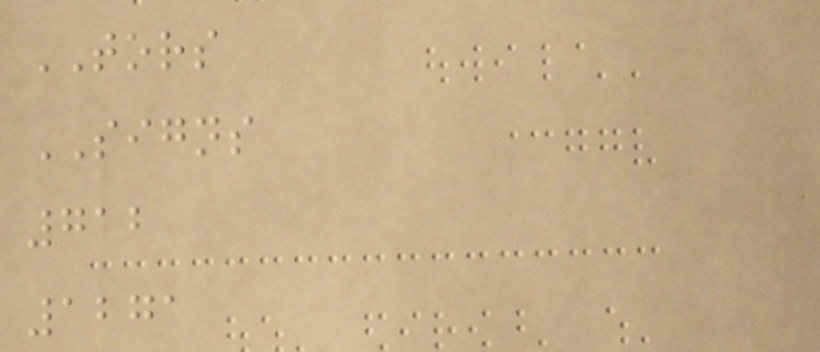TORS
SIGNS
712
1271
